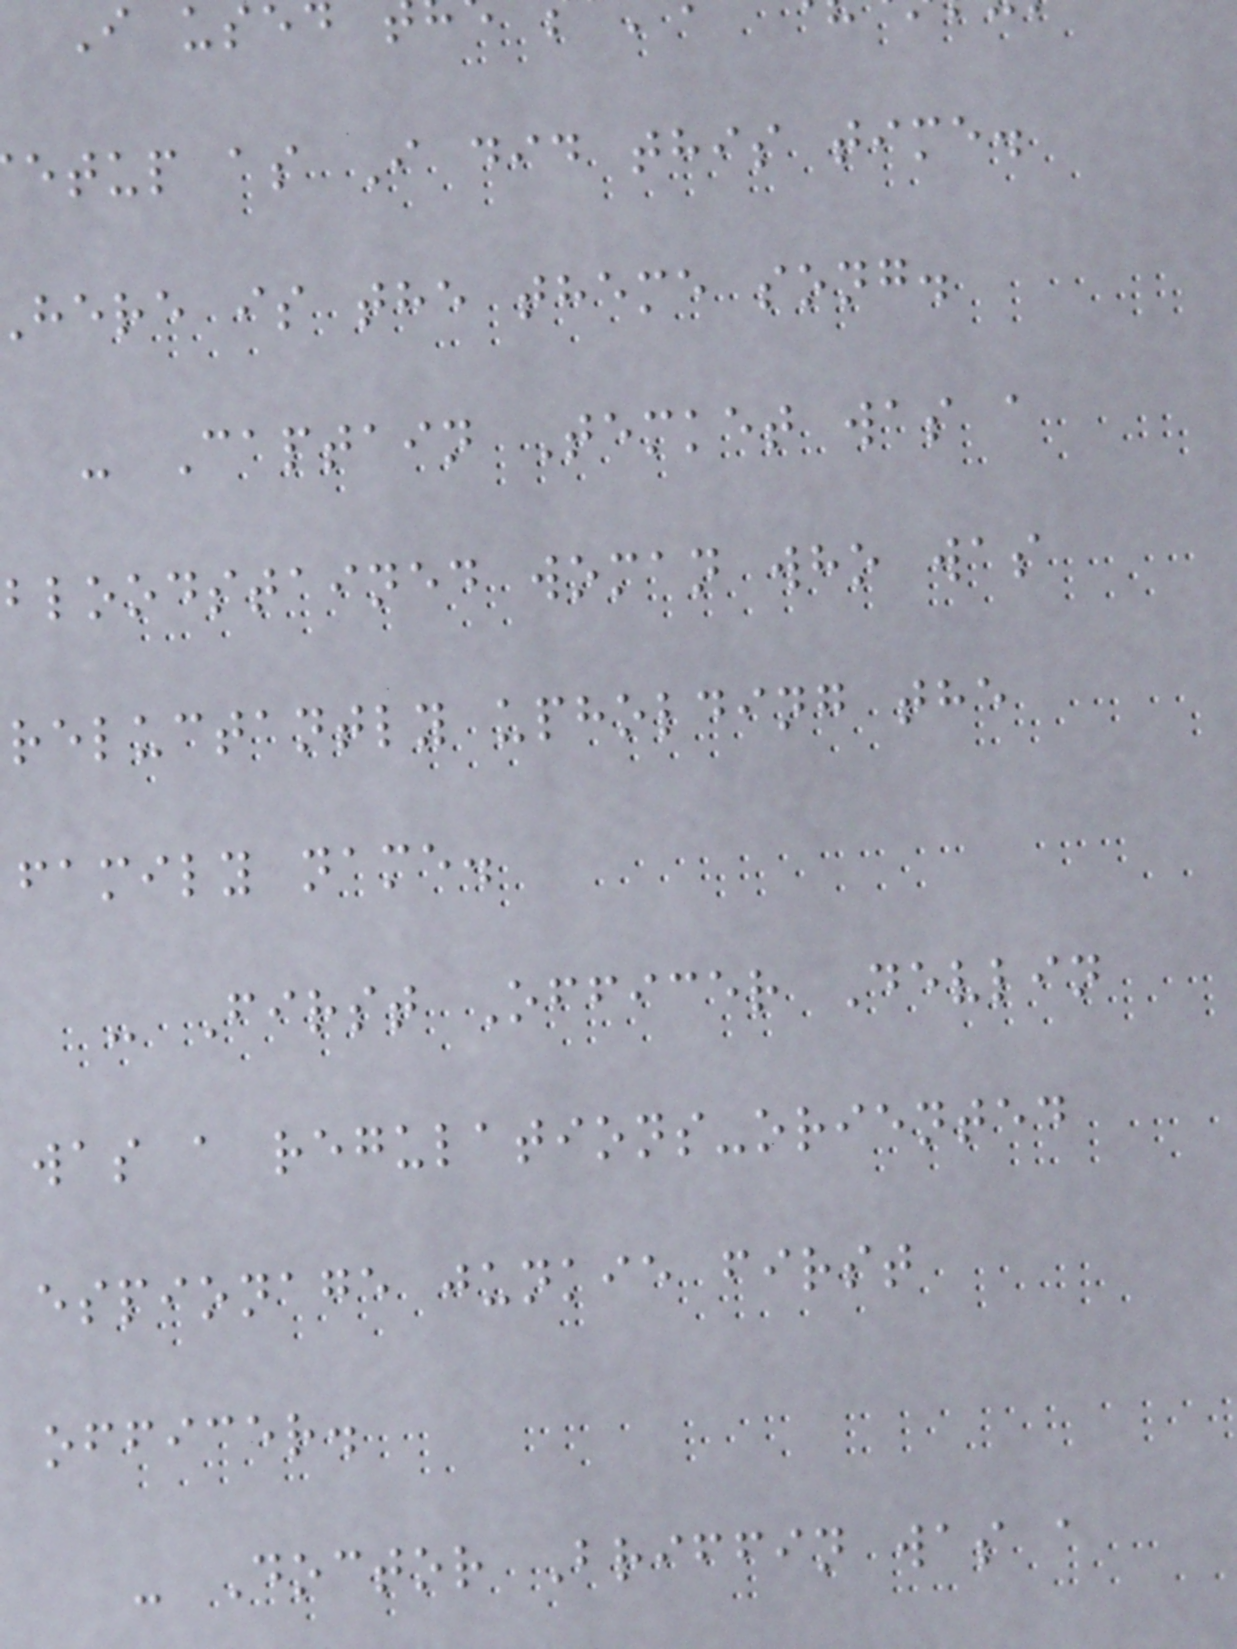etup as I did this time.
here is the theme song.
- Captain Temket was a
bloodstained woman who was
reluctantly upholding the
family name.
- First Officer Devlin
was a regulations-oriented
espionage junkie first
officer.
- Doctor Briffin was a
